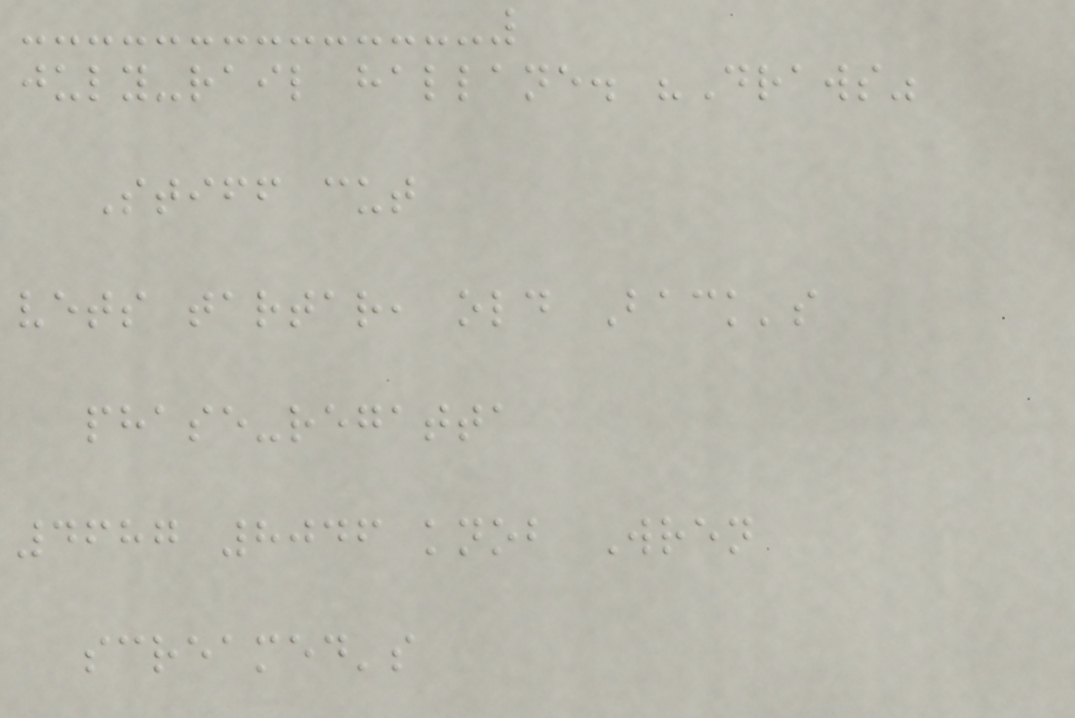july-rail hallane. "Draws"
Stiff cut
vets tartar, old Back's
phase-regatta
4687 8046 knob Wren
screamed's
